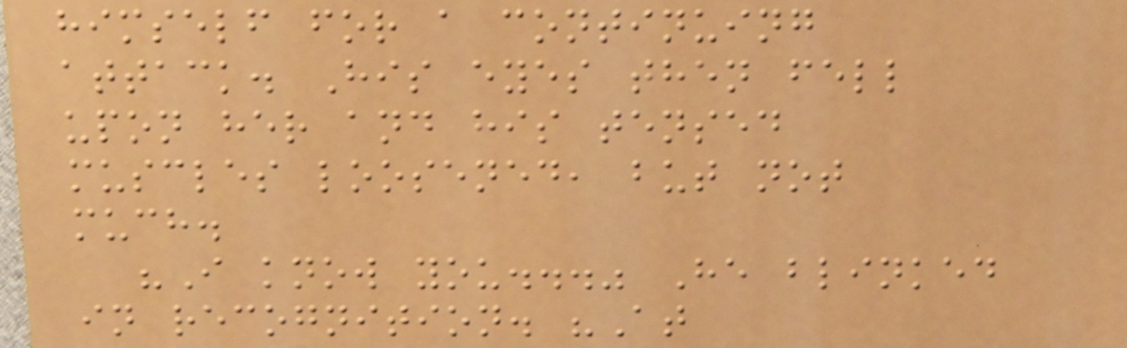himself for a continuing
attack. His eyes then fell
upon her and his tensed
muscles loosened, but not
much.
"I know you..." He blinked
in recognition. "At
